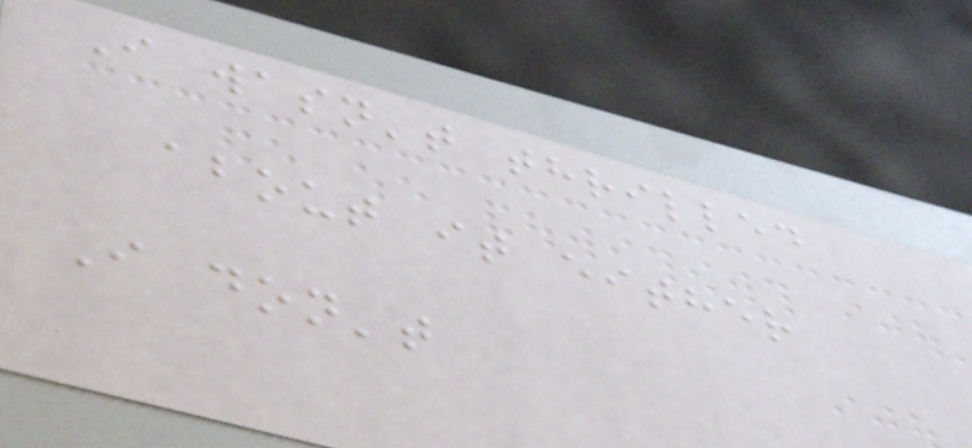I wasn't thrilled
about it either
I don't
